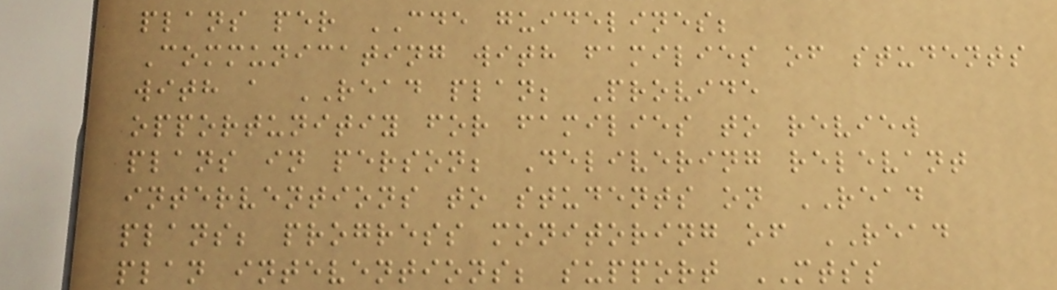plans per CDE guidelines;
Communicating with families of students
with a READ plan; Provide
opportunitiy for families to review
plans in person; Delivering relevant
interventions to students on READ
plans; progress monitoring of READ
plan inteventions; support MTSS
